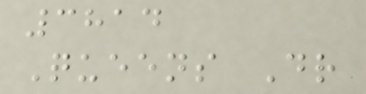3814
Queens Dr
